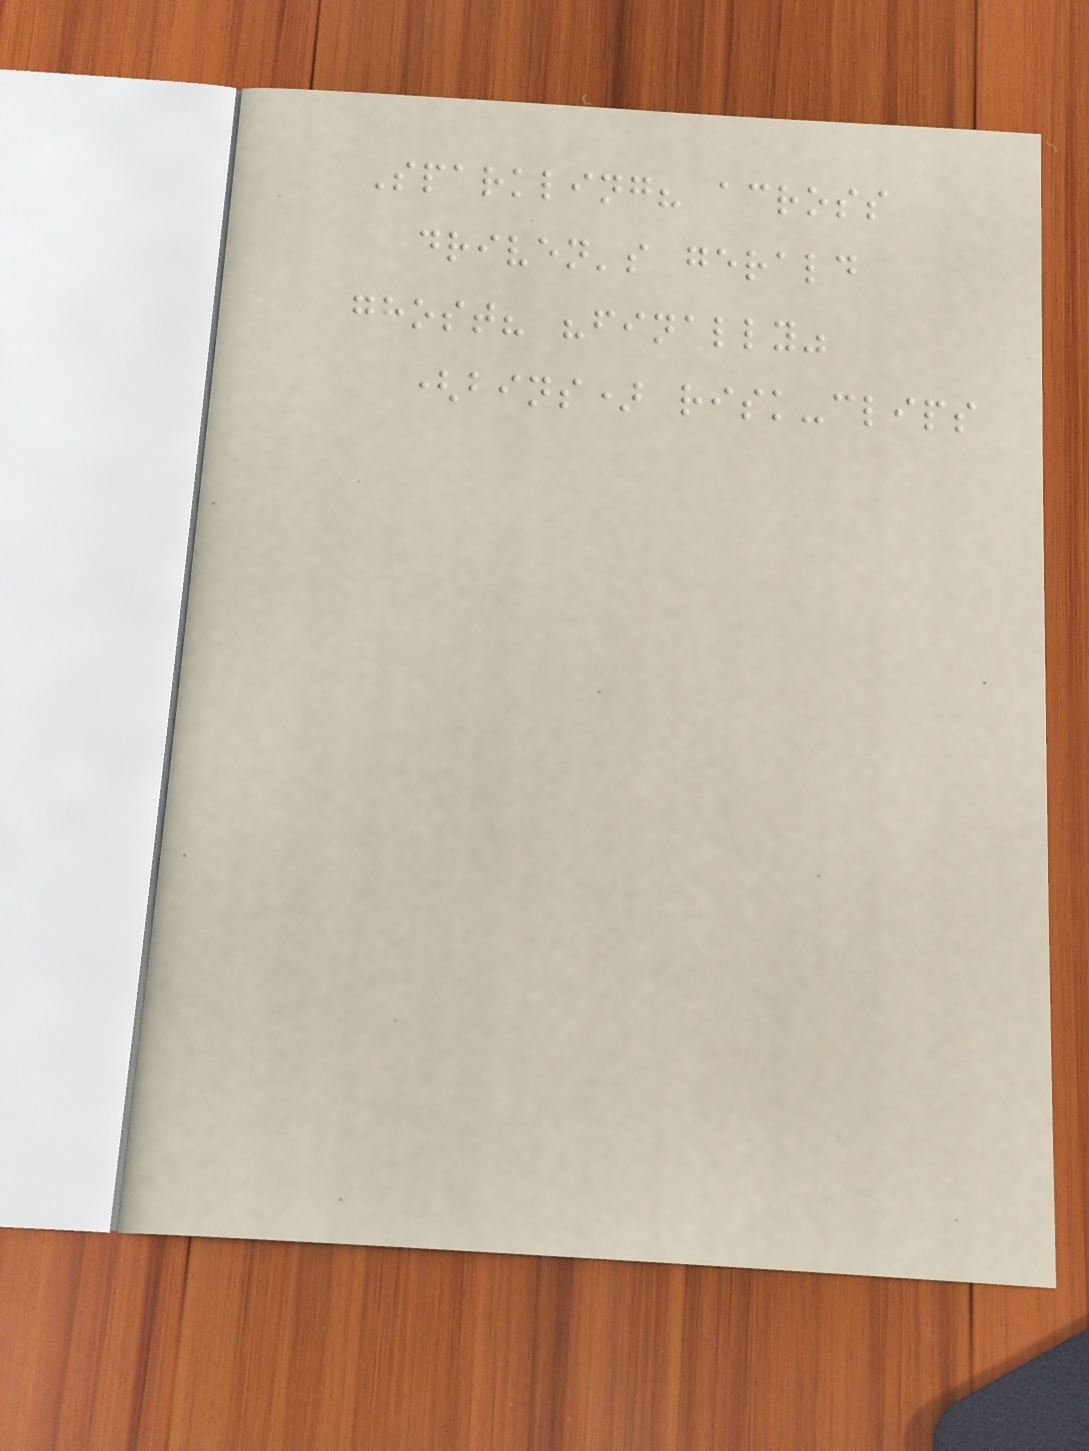Sparkling? across
driven's gerald
ghost? "finally"
(bins) risk-clips
